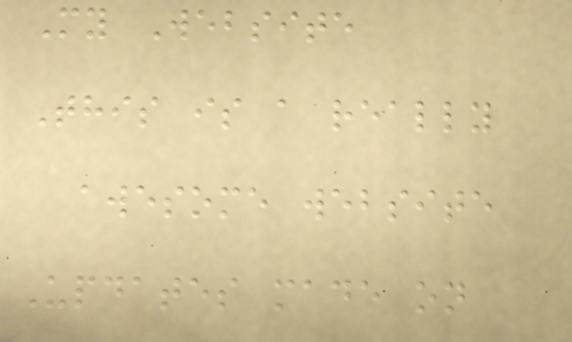My Website
This is a really
awesome website
Updates made on
